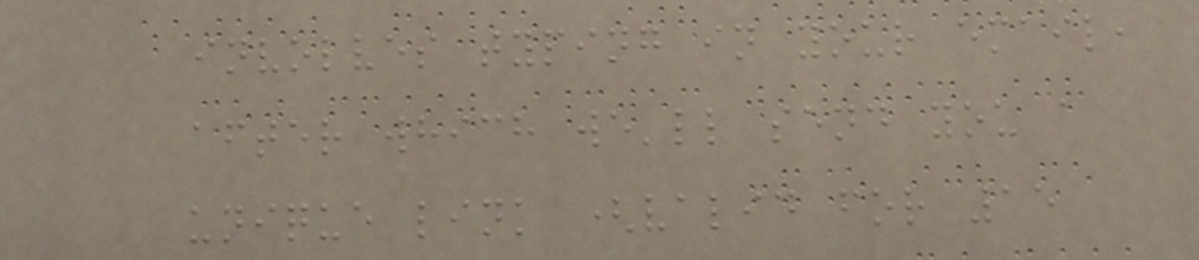involves typing in your email,
after which we'll send you a
unique link (valid for 15
